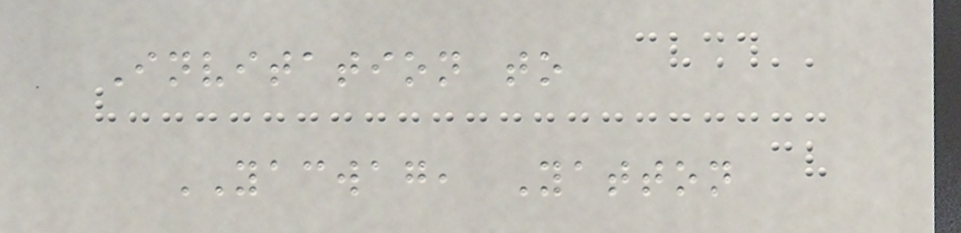Invitation to
YACWAG, Yatton
